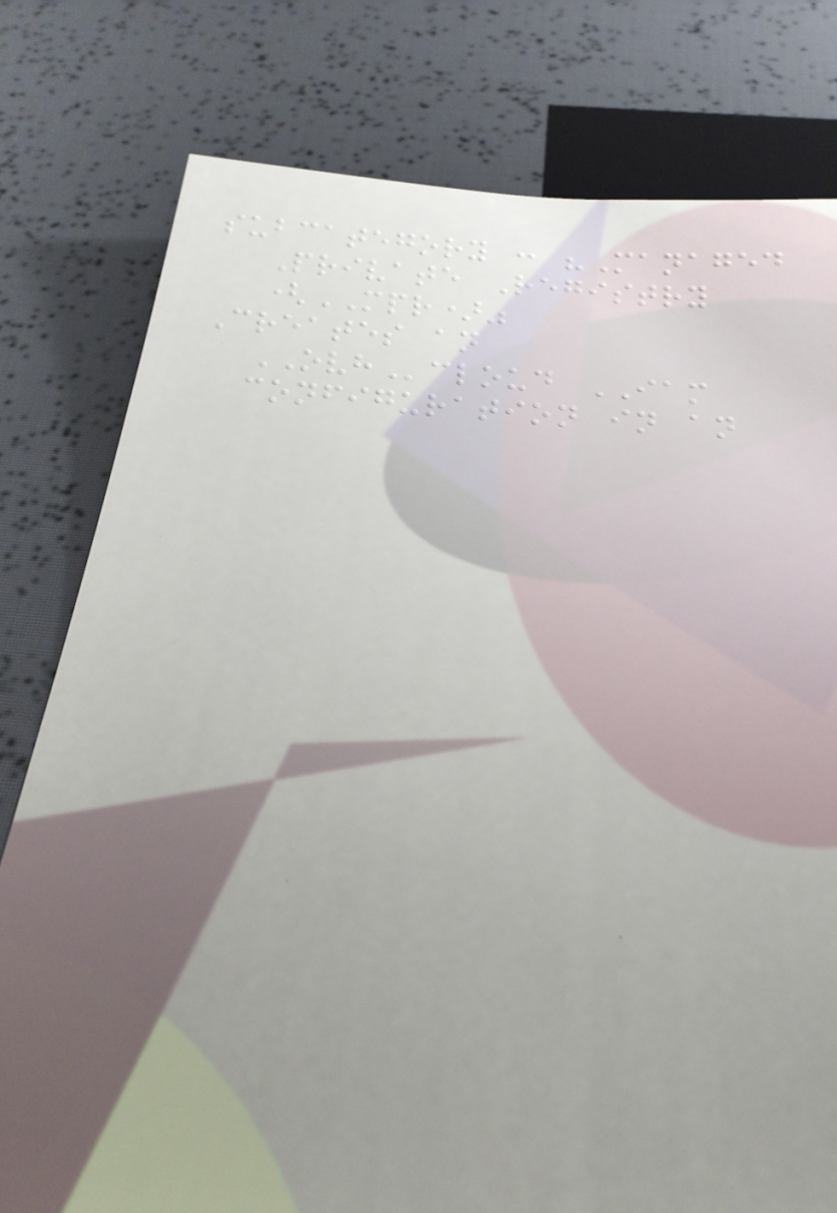subcategory : "Managed
Private Registry
(MPR)"
Creates an
OVHcloud IAM
configuration in an
